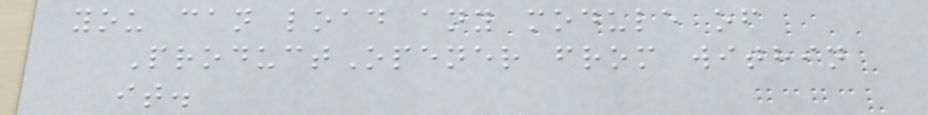you can load any module of
ProductOpener from within
it.
